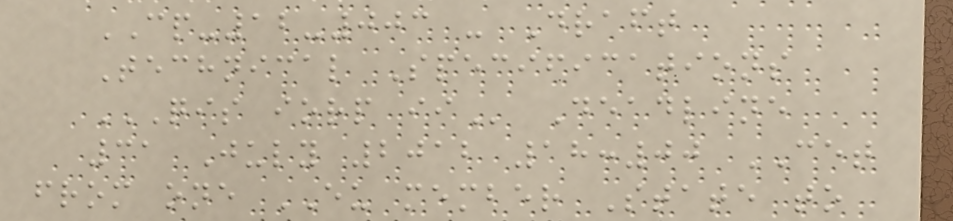CP-12-003 - Draft
Technical Specifications
QIS IORP II Deadline
31 July 2012 18:00 CET
from one EU member State to
